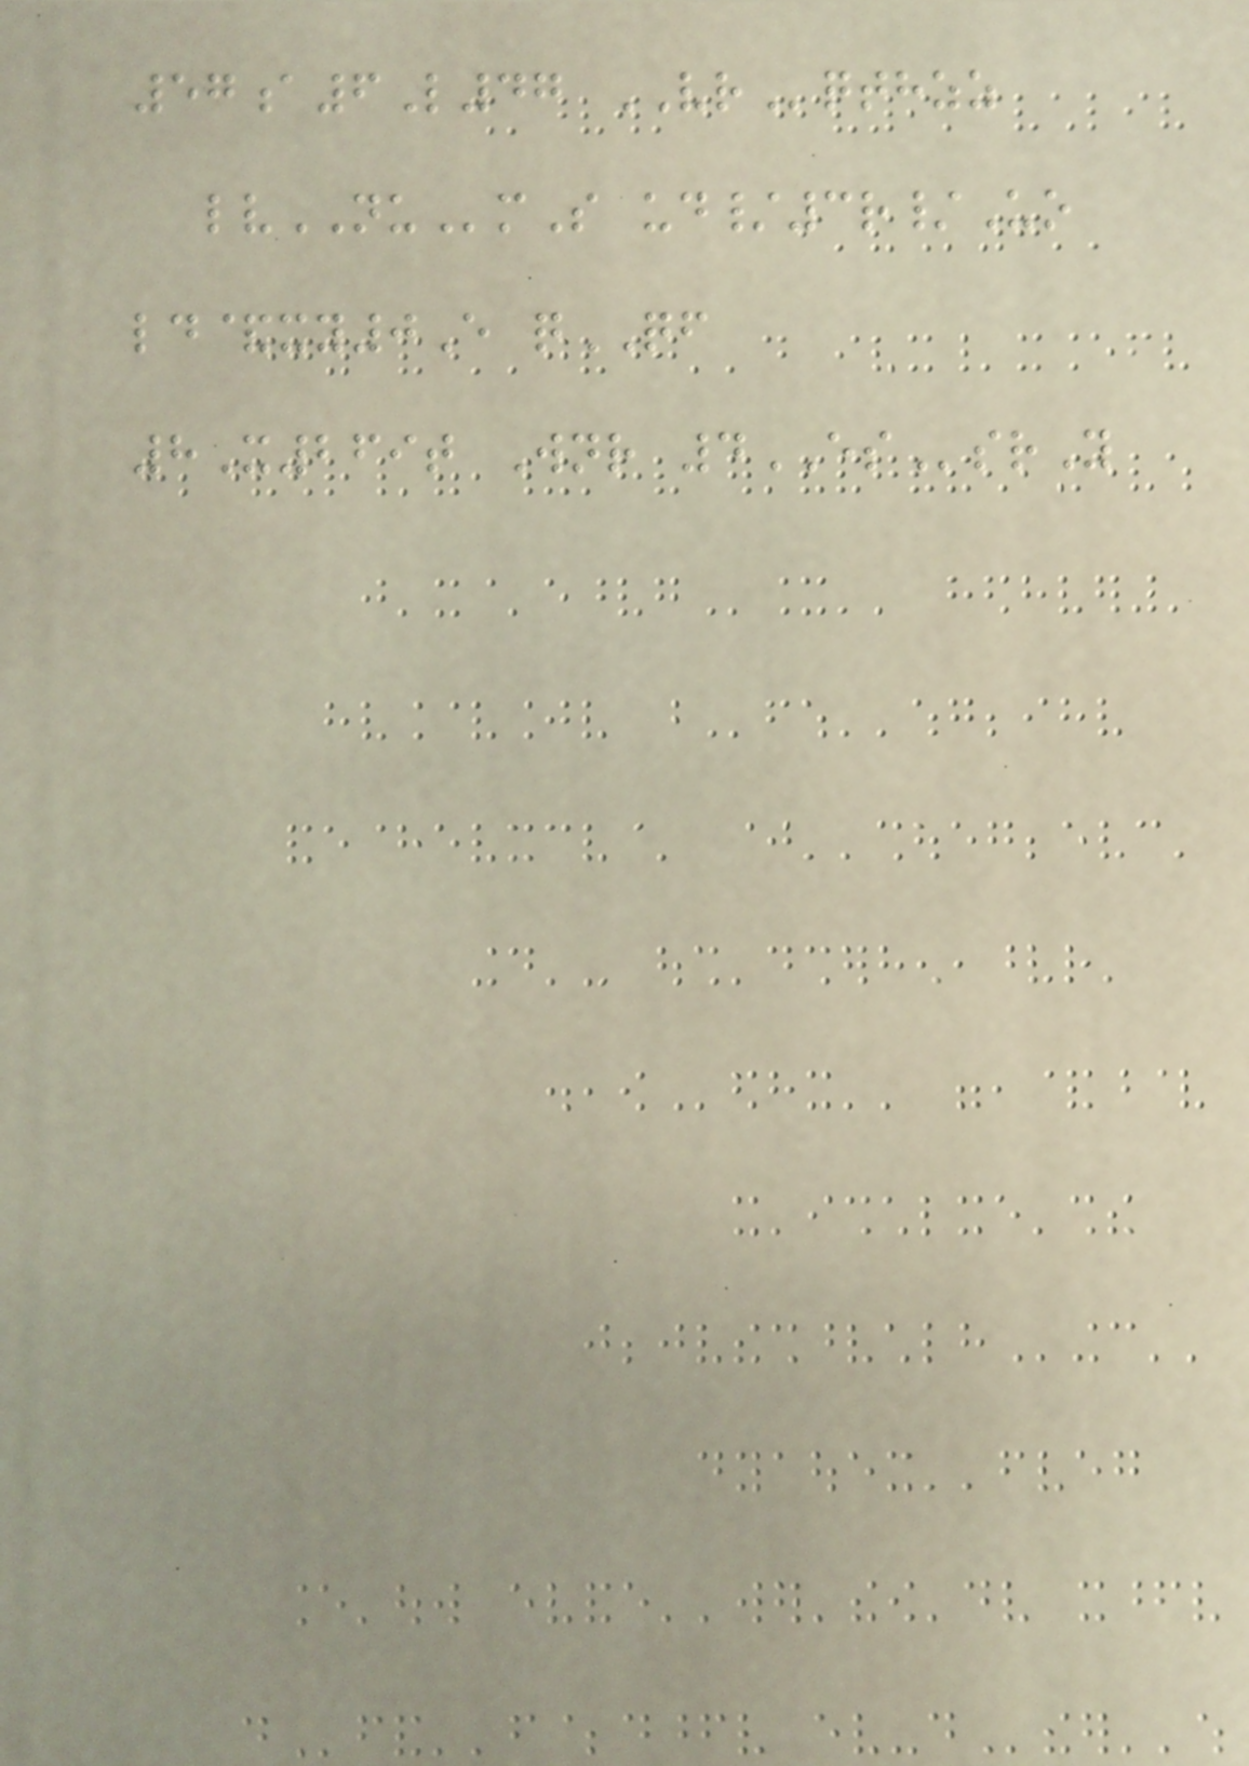57a6L47 VRqthzz
lvNUmS ud/3r/Uo
ld&xy0E qQF
8X269t Wnr 4ESsrY
